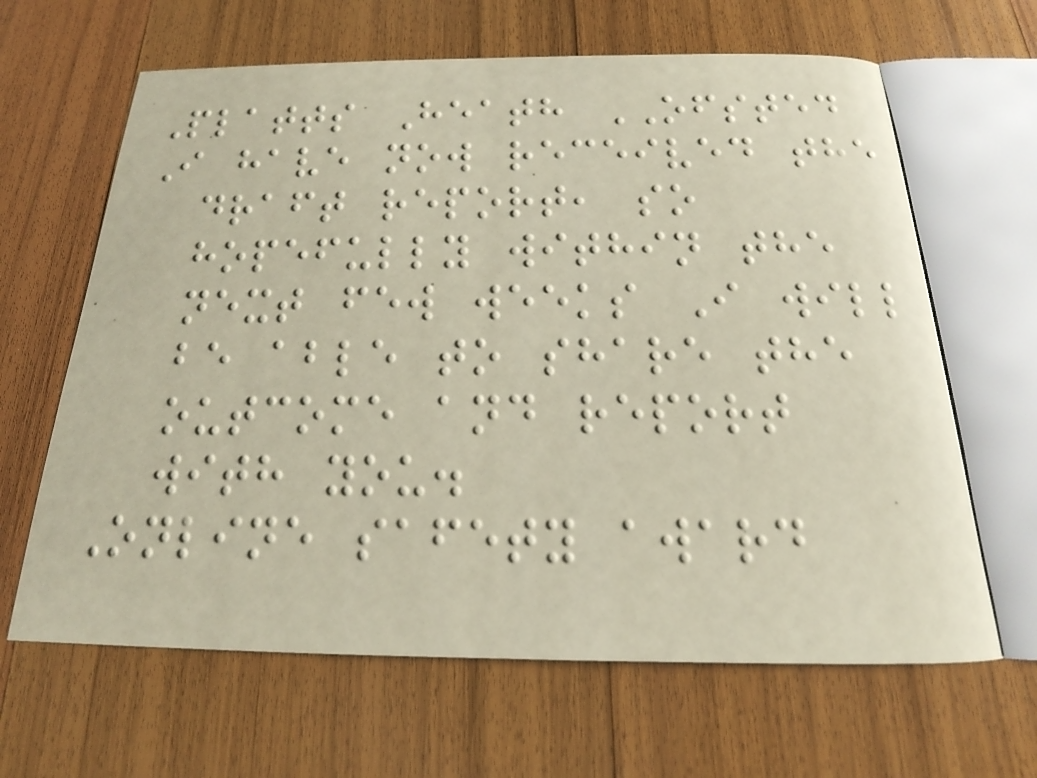Platts Heath OFSTED
I have now received the
draft report, so
hopefully within the
next few weeks I will
be able to share the
outcome and report
with you.
Online safety award
